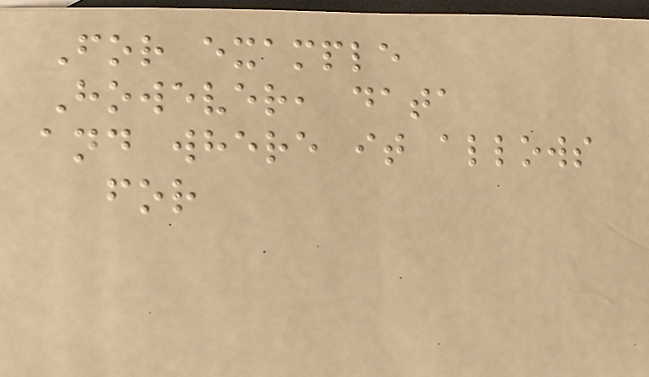For example
However, data
and where it allows
for
